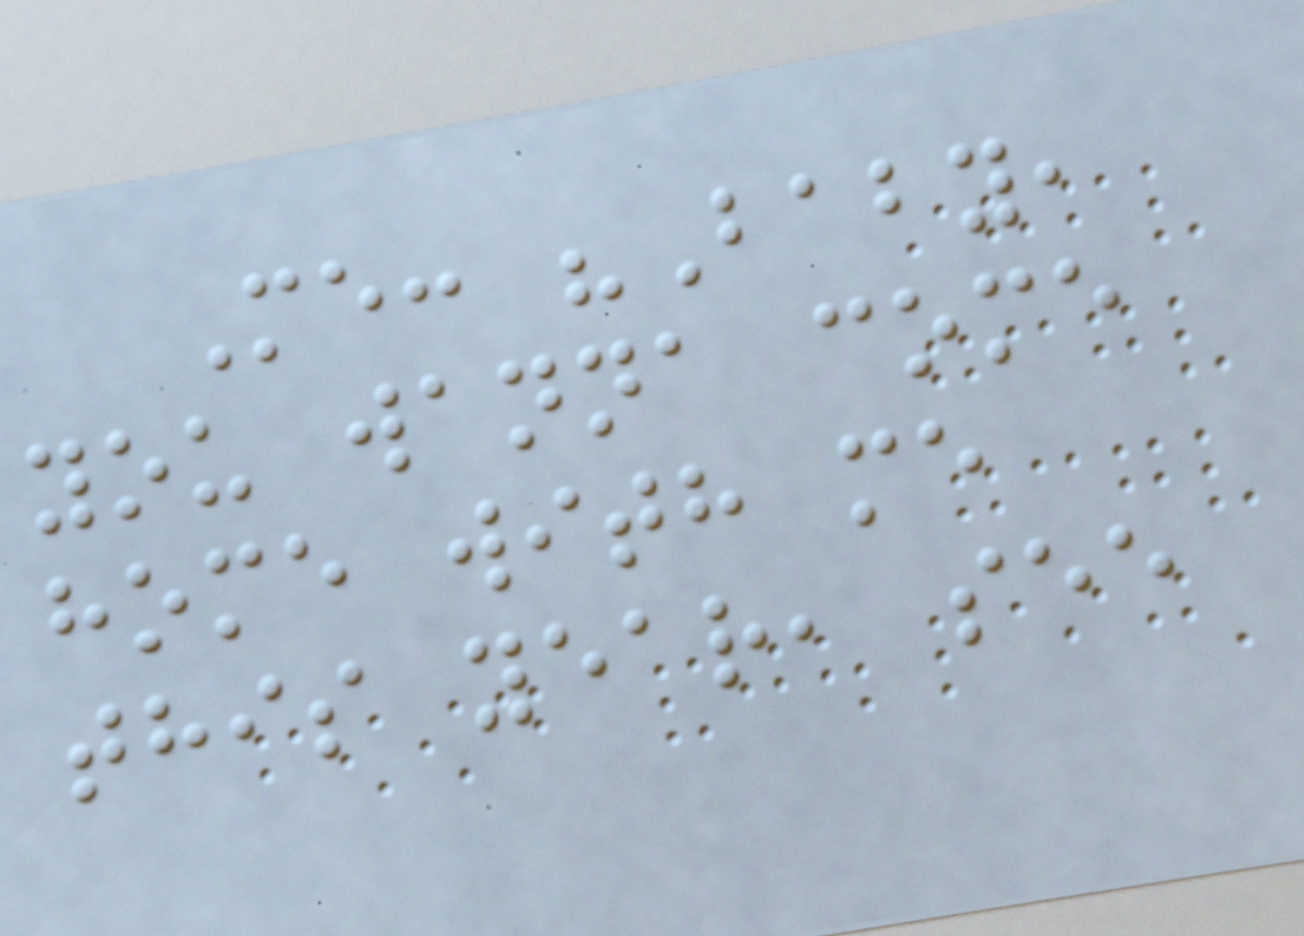Me: "Baby,
you wanna come
home with me
this year, see
